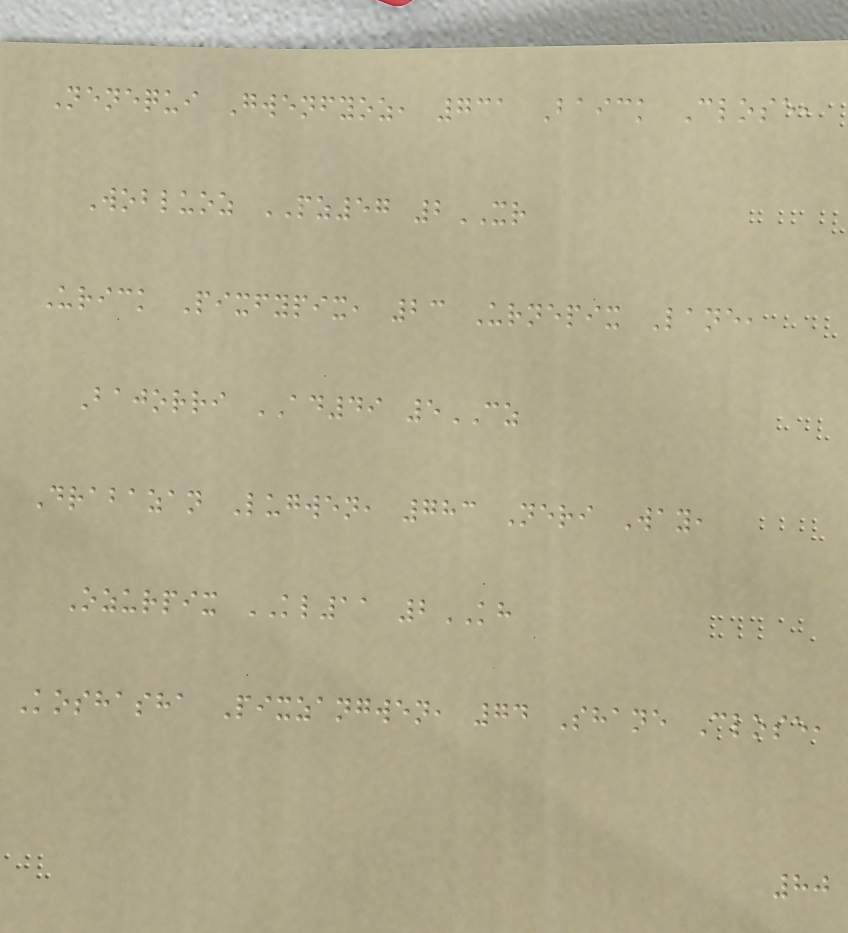Nenequi Gwenfyoz, 731 Baick Close,
Wobluoz PZ57 2XR
Urick Pixfypix, 23 Urnepix Lane,
Bajorri AD49 5CZ
Drabazan Lugwen, 783 Neri Way,
Ozurpix KL11 2KH
Koshasha Pixzangwen, 74 Shane Close,
80
